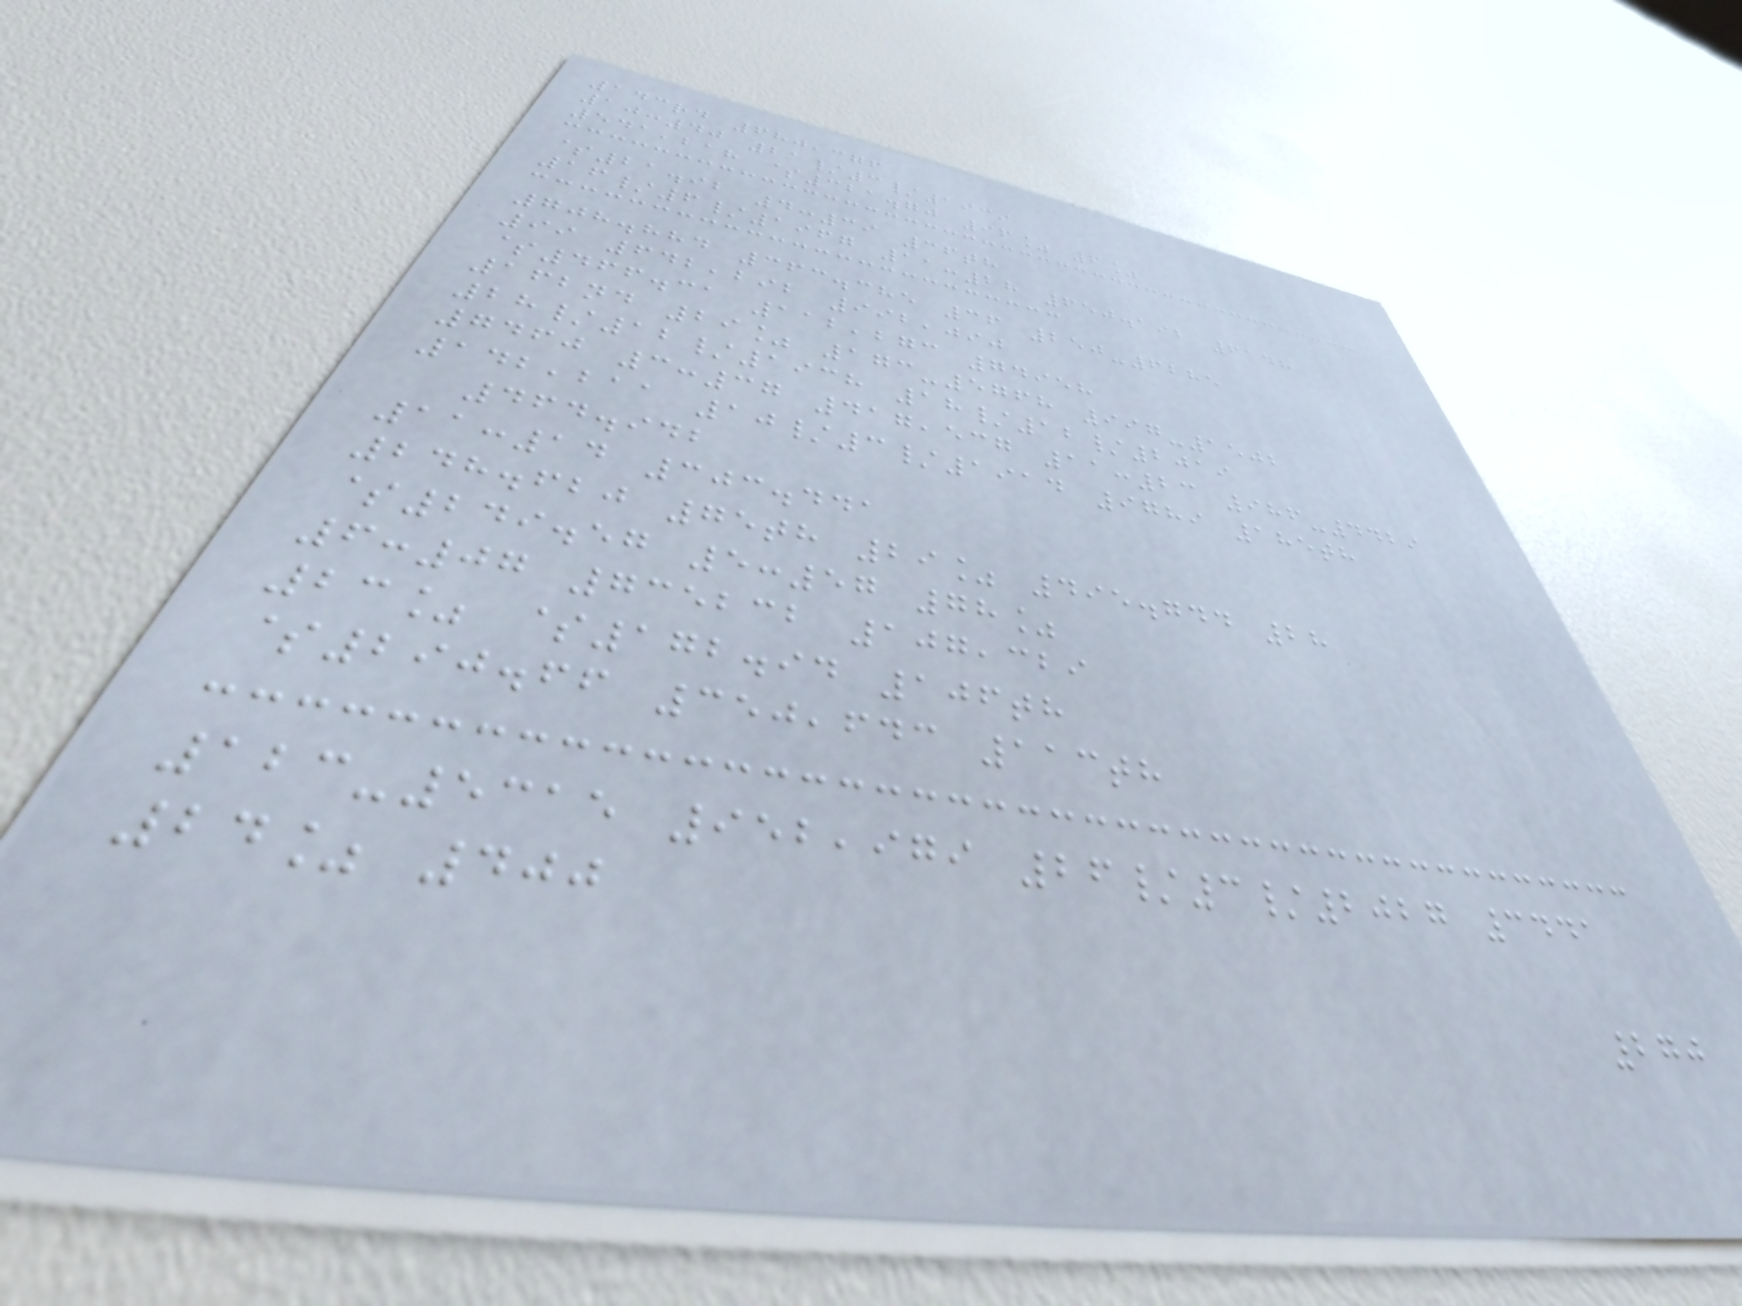143rd 680,376
10:40 21/3/1939
541,218 $321.70 96% 6%
$21.92 4:39 36th
16/6/1967 11:28 650.192 6148
708.884 363.385 36 250-6285
99 642,292 992,090
$466.31 112,273 74958
162nd 29% 173-5768 997-1502
28/12/1938 18/12/2019
7460 3:37 417,537 11:23 986-4429
142,211 10/3/1914 9789 185th
464.942
11:14 303.441
248.620 75th 29% 495.744 28
$249.57 5:57 78%
6:07 735232 107,329
23% $172.94 106th
$290.66 350,643 113th
123-5315 952,979 26/3/2027 3441
24% 400
270
